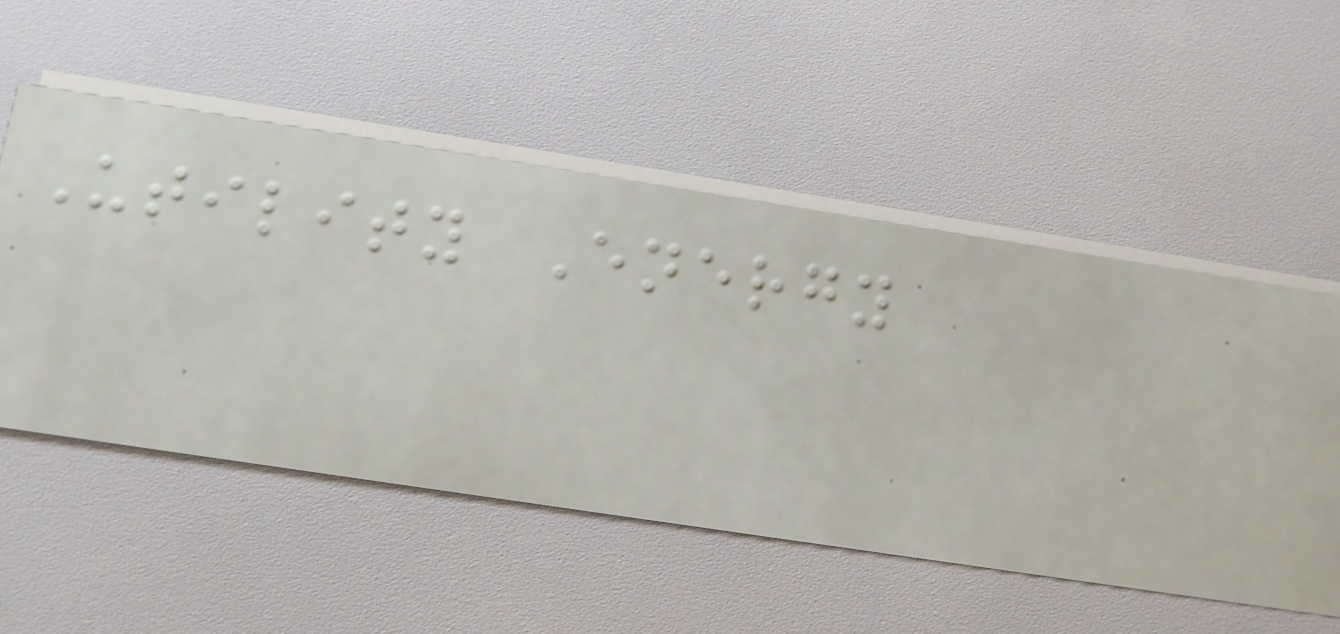Utility Energy
